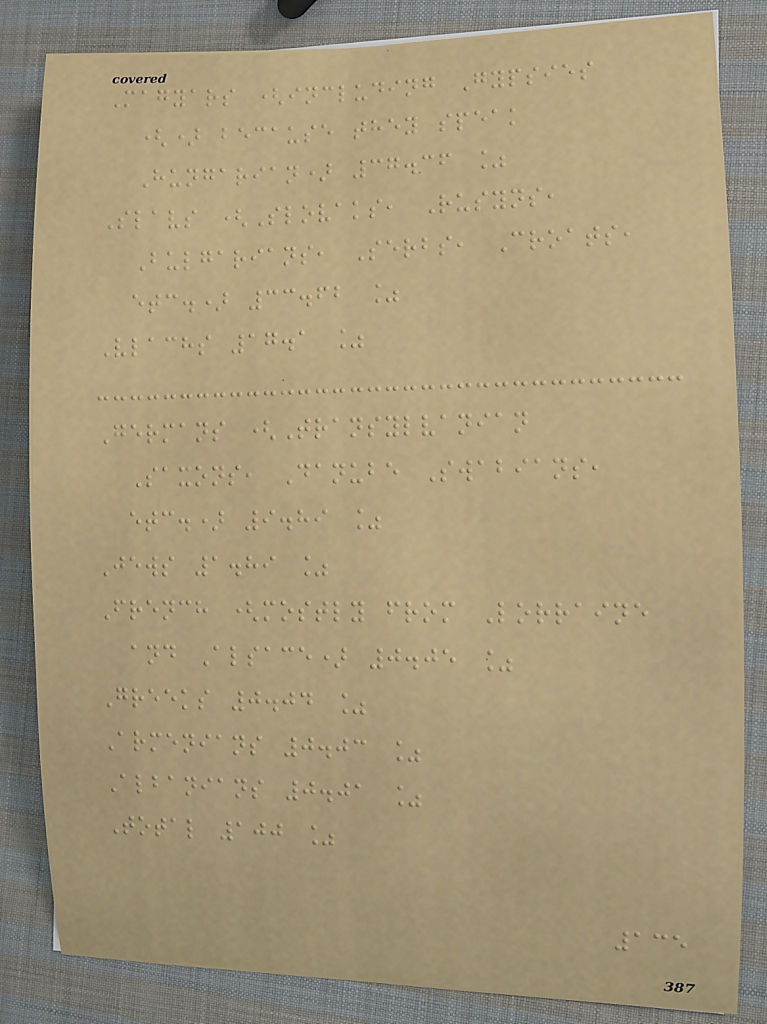Magyars (including Gypsies
() because they speak
Hungarian) 37.36 %
Slavs (Slovaks, Rusyns,
Bulgarians, Serbs, Croats,
etc.) 33.62 %
Vlachs 17.1 %
Germans (Transylvanian
Saxons, Danube Swabians,
etc.) 9.89 %
Jews 1.89 %
French (mostly from Lorraine
and Alsace) 0.05 %
Greeks 0.04 %
Armenians 0.03 %
Albanians 0.01 %
Total 100 %
135
